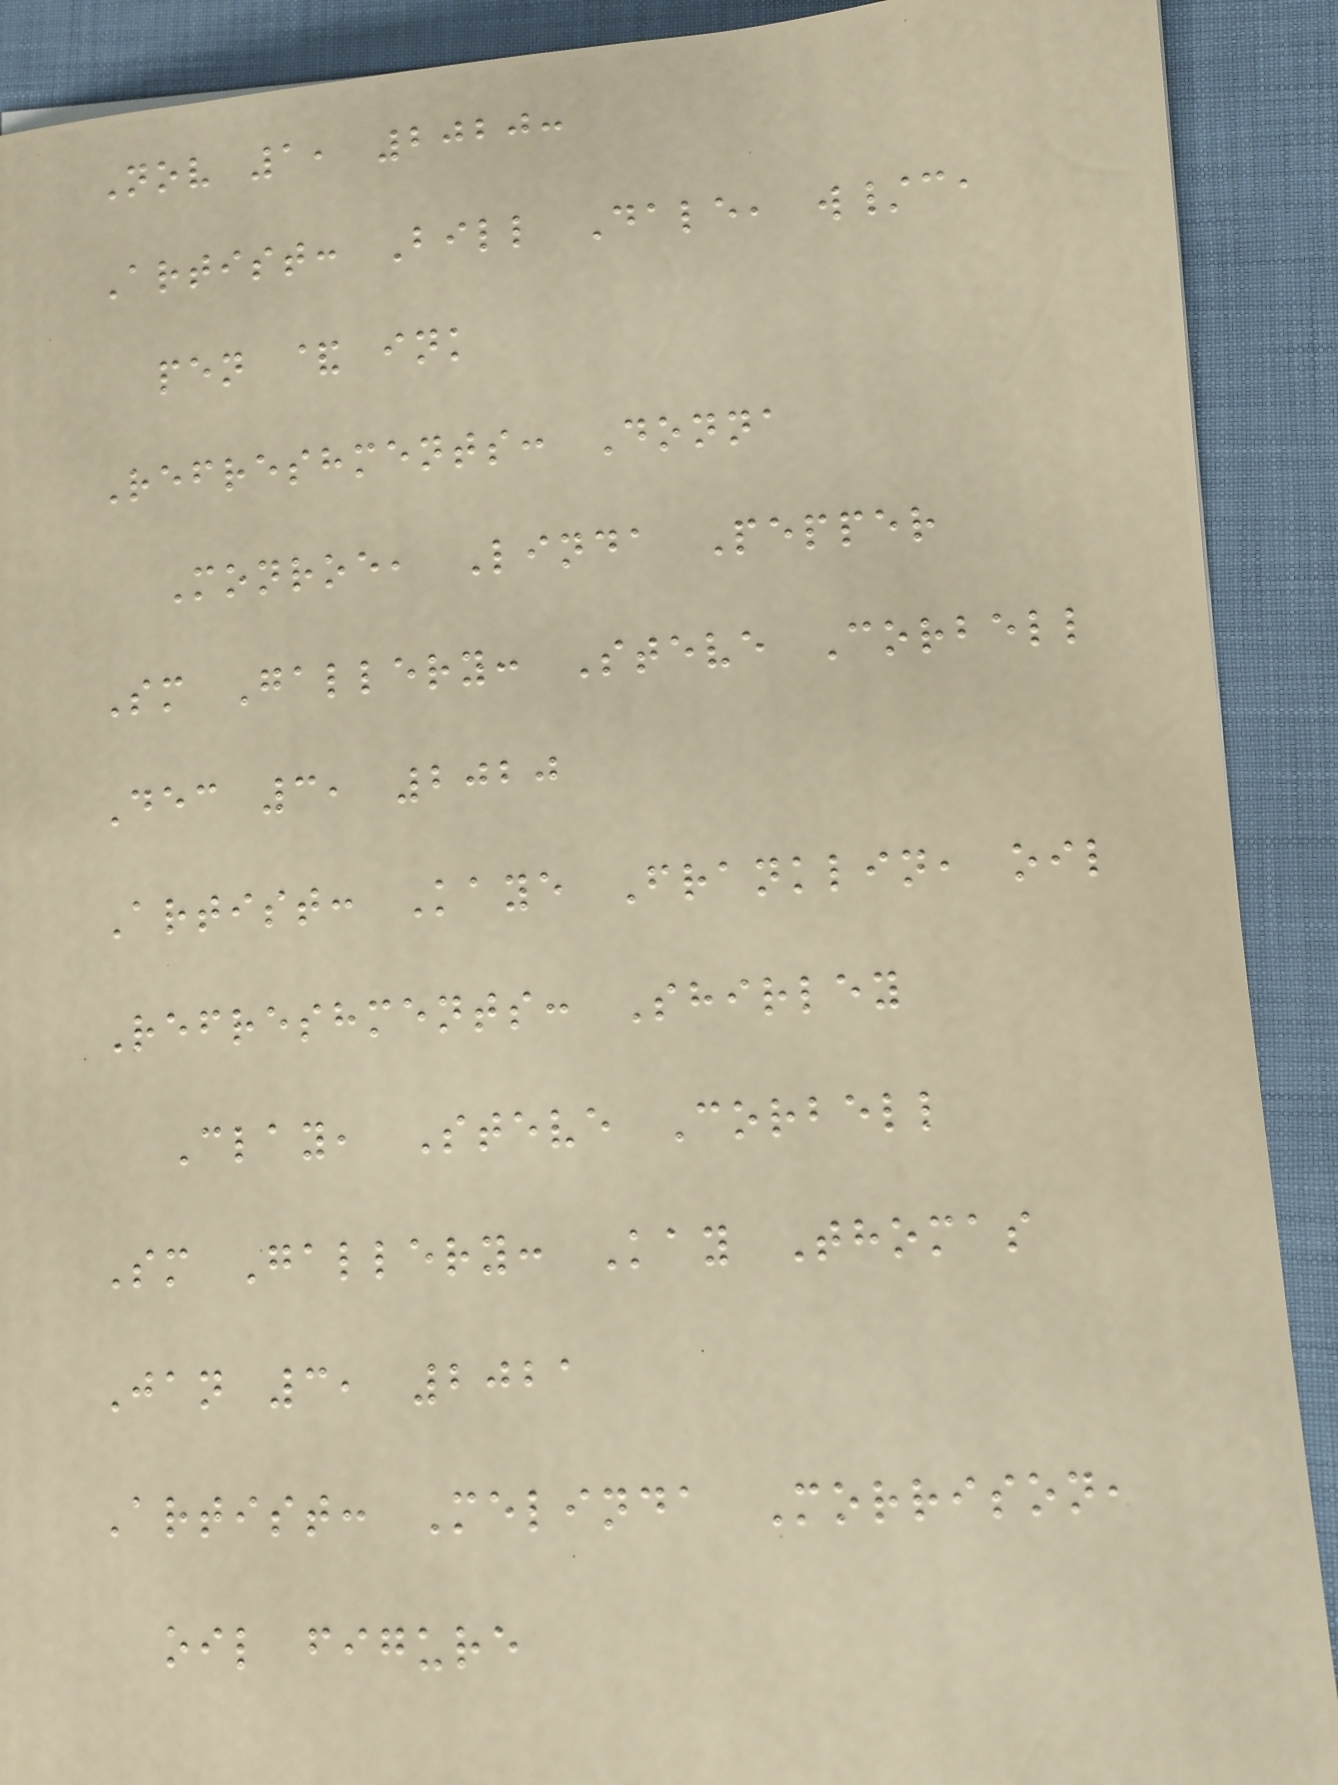Nov 1, 2020:
Artist: Bill Dale, w/c,
pen & ink
Refreshments: Donna
Monroe, Linda Pepper
Sm Gallery: Steve Corbell
Dec 3, 2020
Artist: Kaye Franklin, oil
Refreshments: Shirley
Clay, Steve Corbell
Sm Gallery: Kay Thomas
Jan 3, 2021
Artist: Melinda Morrison,
oil figure
